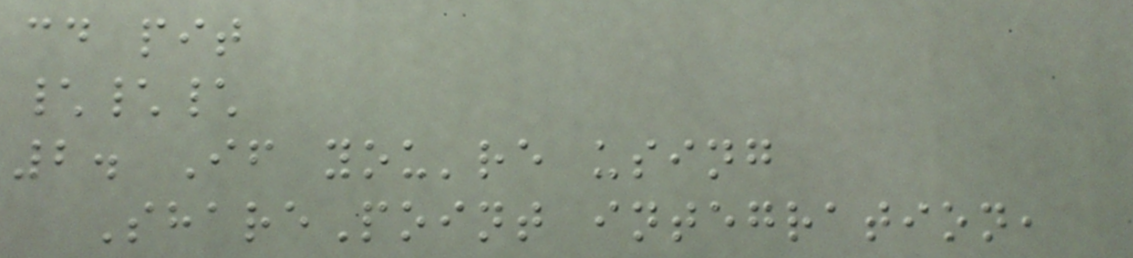cd pit
\\\
2. If you're using
SharePoint integration,
